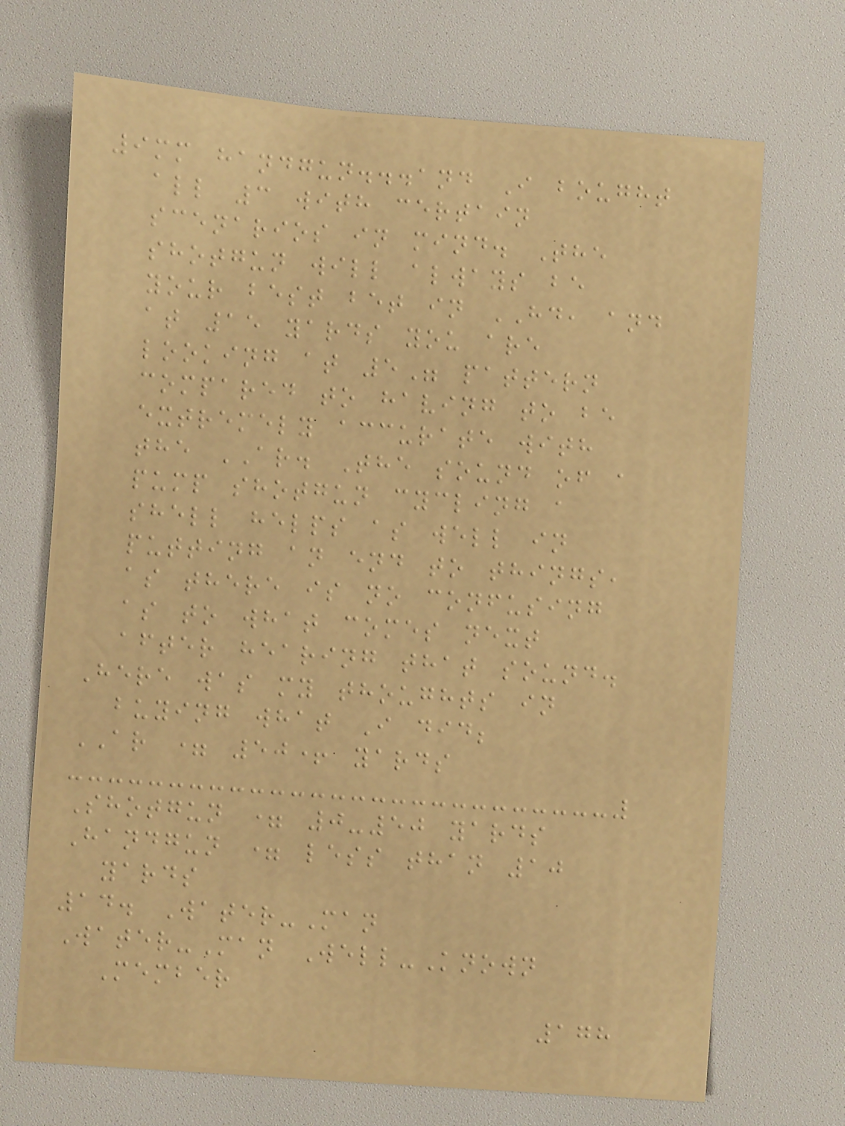9mm handgun...and I bought
all 3 with certain
scenarios in mind. The
shotgun will always be
your best bet in HD, and
at 15 yards you are
looking at 5" pattern
compared to having to be
extremely accurate with
the AR. The sound of a
pump shotgun cycling a
shell helps as well in
putting an end to things,
as there is no confusing
as to what comes next
after hearing that sound.
Here was my thoughts in
buying what I did;
AR = 50+ yards
Shotgun = 0-50 yards
Handgun = less than 10
yards
14. Water-Man
Water-Man Well-Known
Member
178
